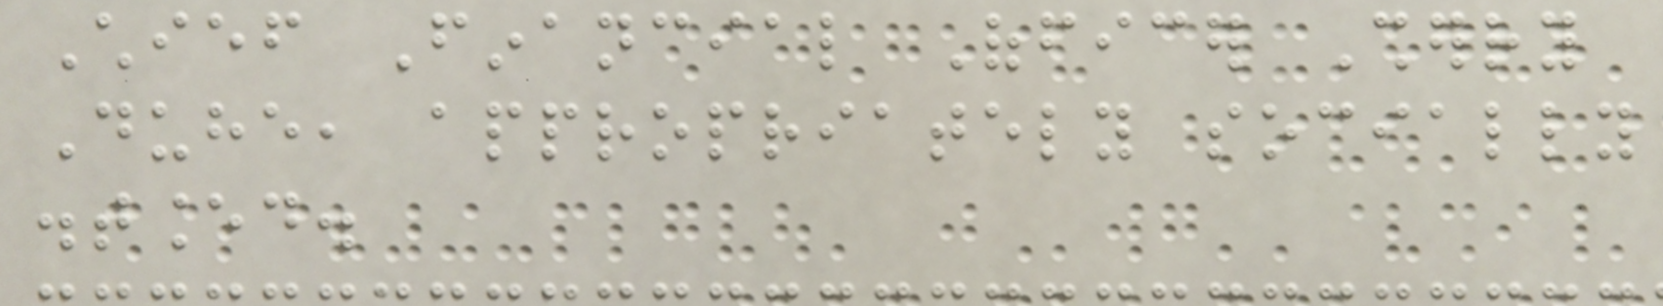Chief Financial Officer Sherry
Duhe, appropriately socially
distanced.
